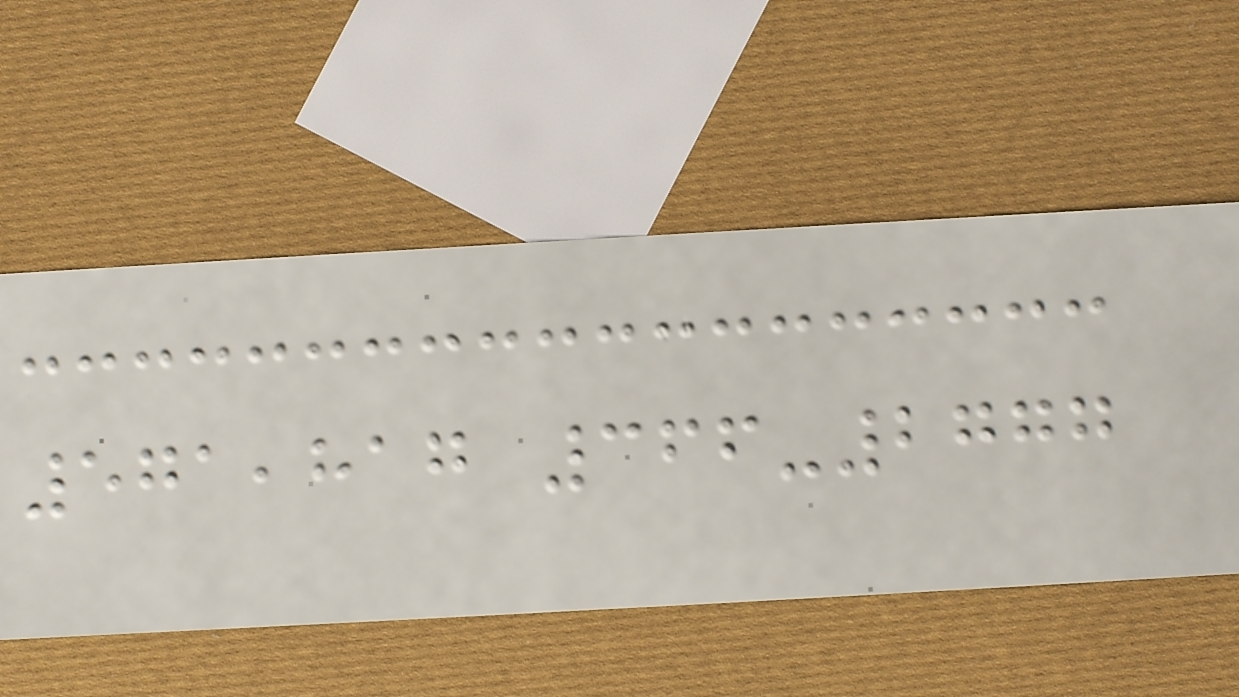571,817 366-2777
